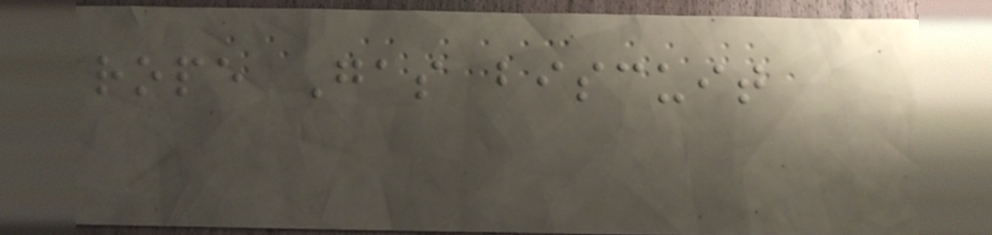rope Gas biscuit
